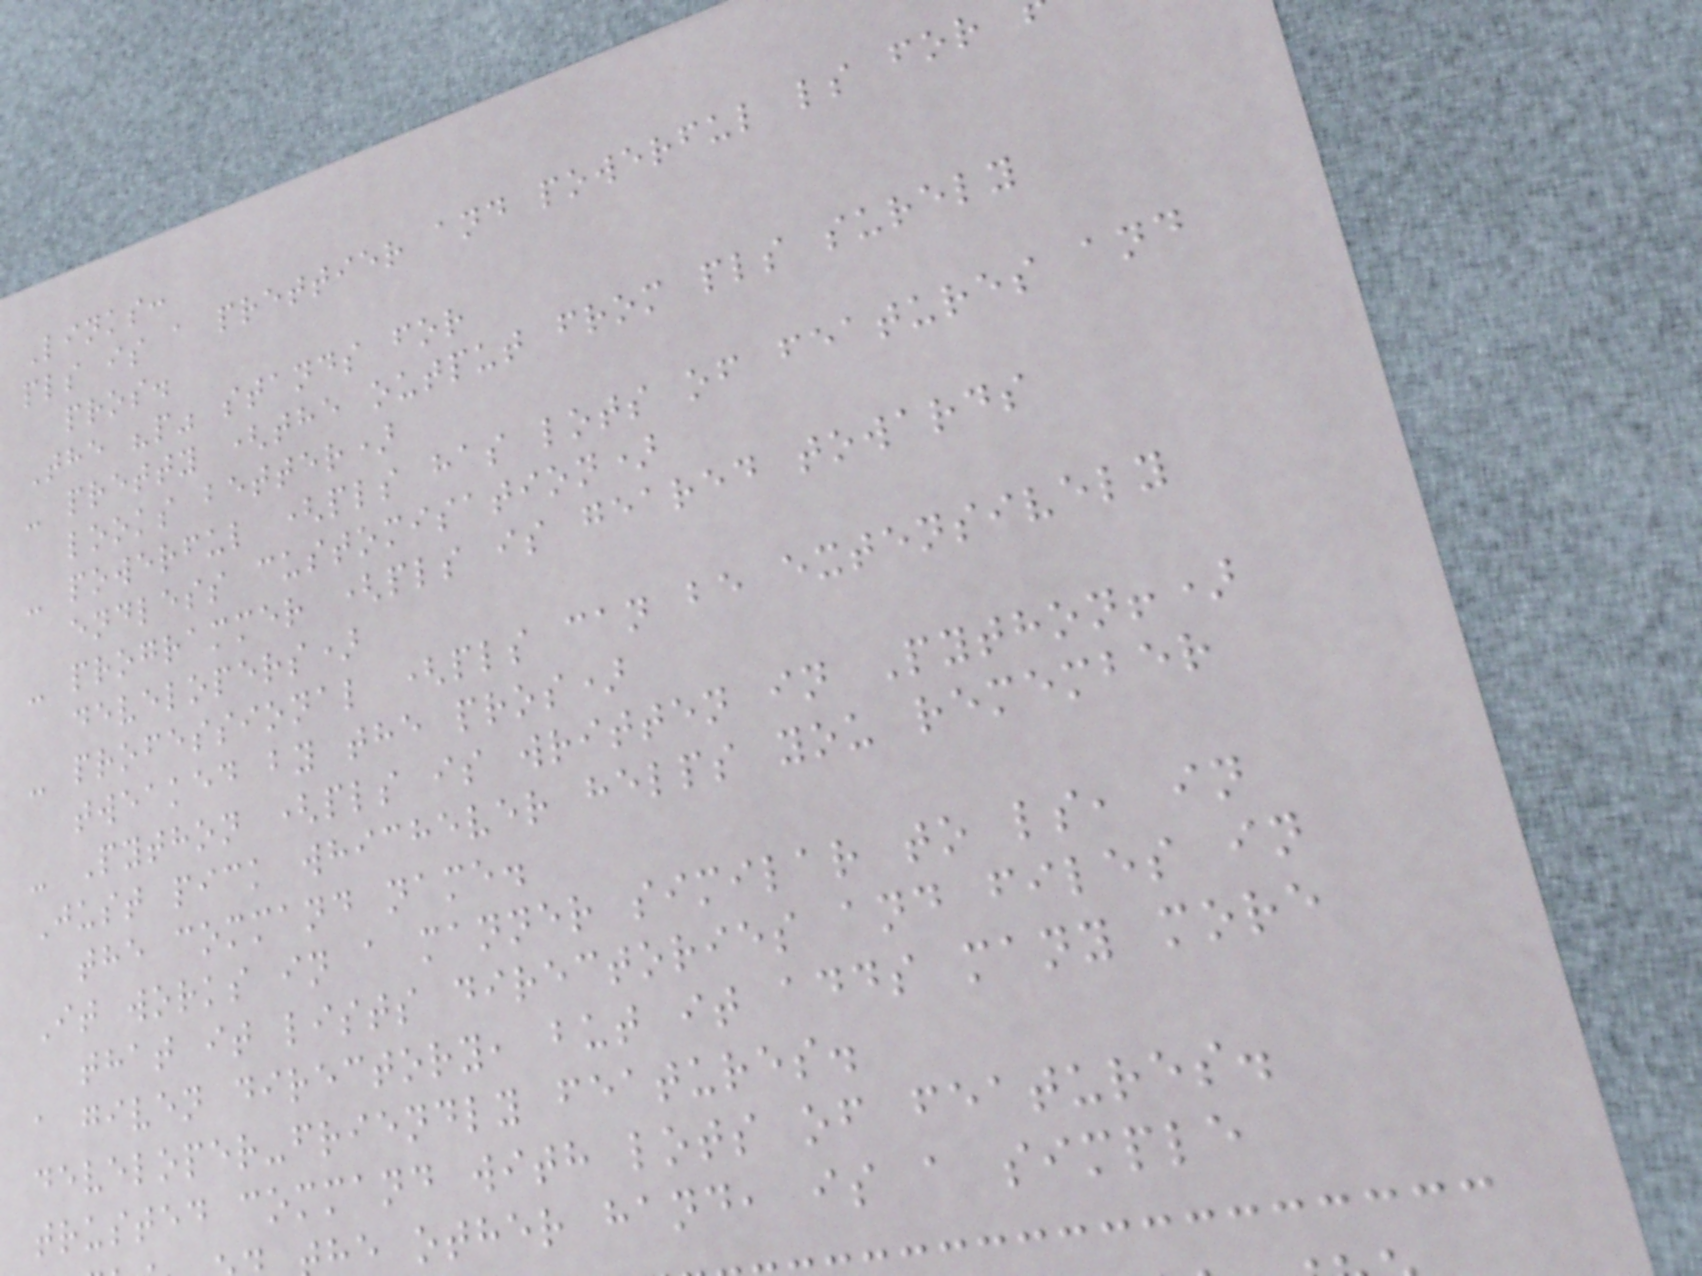Links:
pls is a prettier and powerful ls for
pros.
The "p" stands for
- pretty (the output from pls surely
looks better)
- powerful (pls has lots of features and
endless customisation)
- programmer (pls is geared towards
developers)
- professional (pls can be extensively
tweaked by the pros)
- Python (pls is written in Python!)
Just pick whichever helps you remember
the command name.
It works in a manner similar to ls, in
that it lists directories and files in
a given directory, but it adds many more
developer-friendly features.
trusted command with lots of features.
he other hand, is a simple
